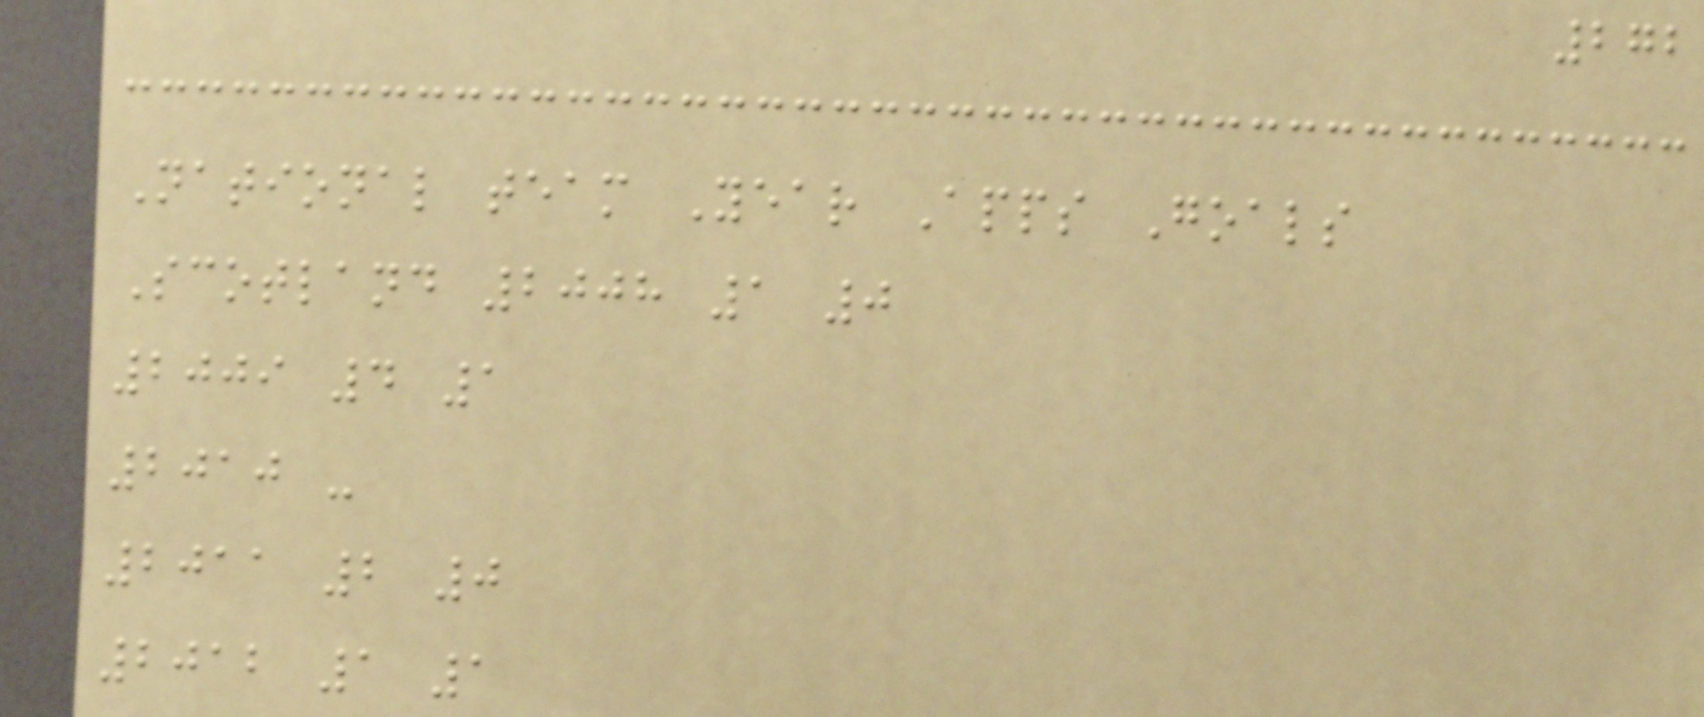272
National team Year Apps Goals
Scotland 2008 1 0
2009 4 1
2010 -
2011 2 0
2012 1 1
